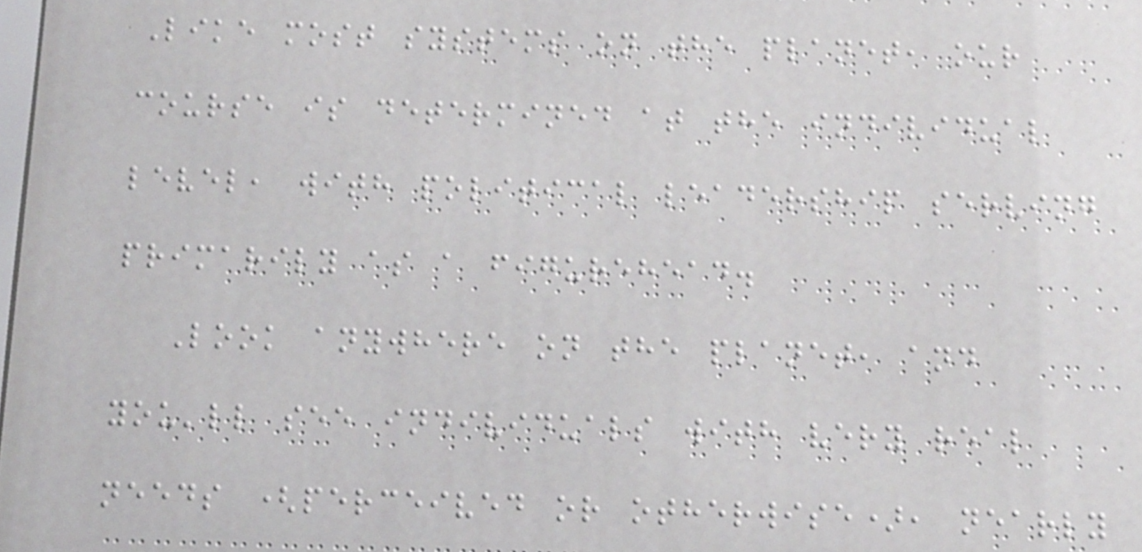Like most systems on the planet, our
course is determined at the individual
level, with political leadership serving
primarily as a figurehead.
Look anywhere on the planet, and
you'll see individuals with very real
needs (perceived or otherwise), nearly
